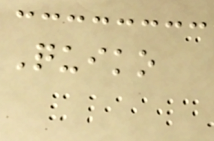Quiko
